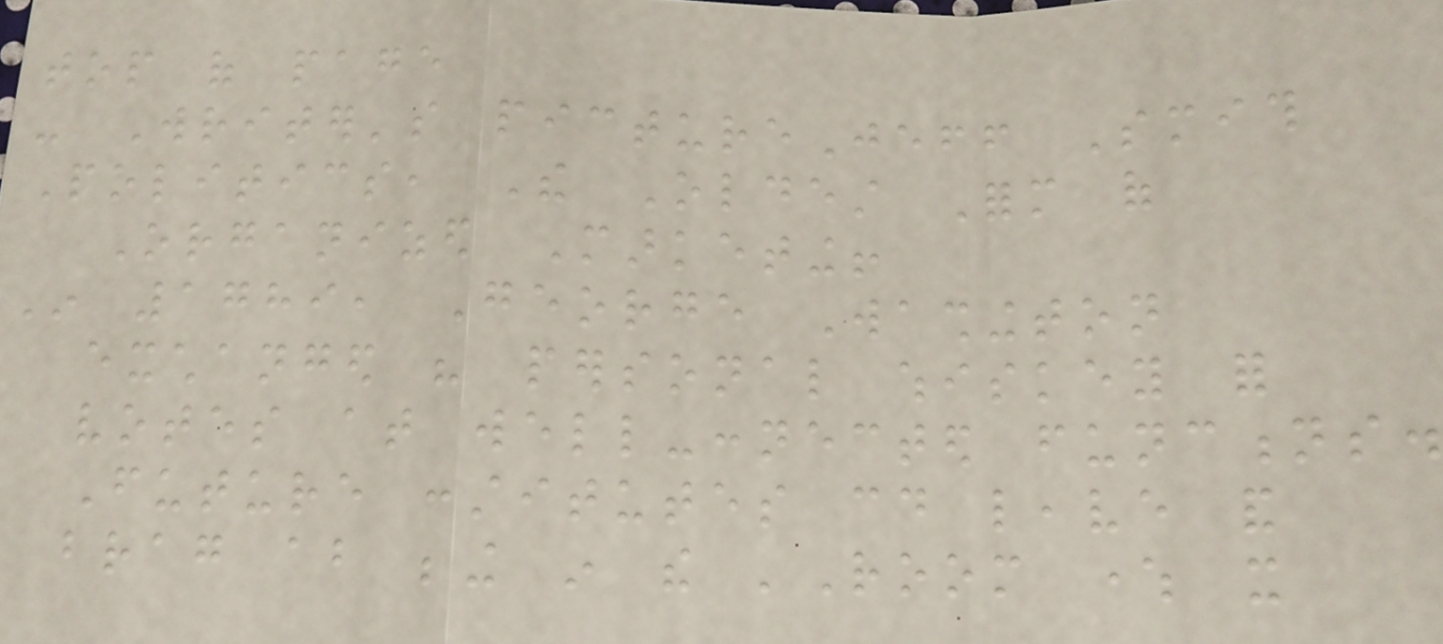top of page
- Writer's pictureJeff Smith
Politics, The Oldest Form of
Organized Marketing!
In 1789, George Washington
exchanged his personal whiskey for
votes at well-connected functions.
Future constitutes could leave and
brag about being in the 'Room where it
